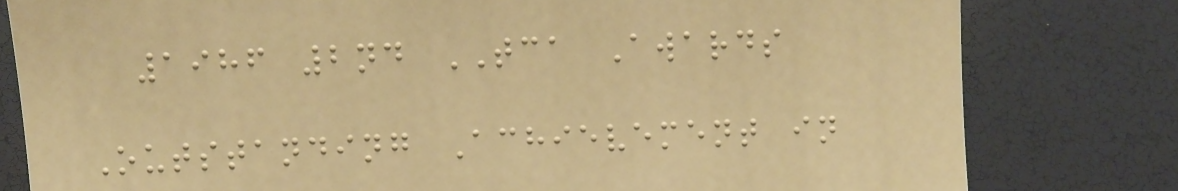1986 2nd TCA Awards
Outstanding Achievement in
